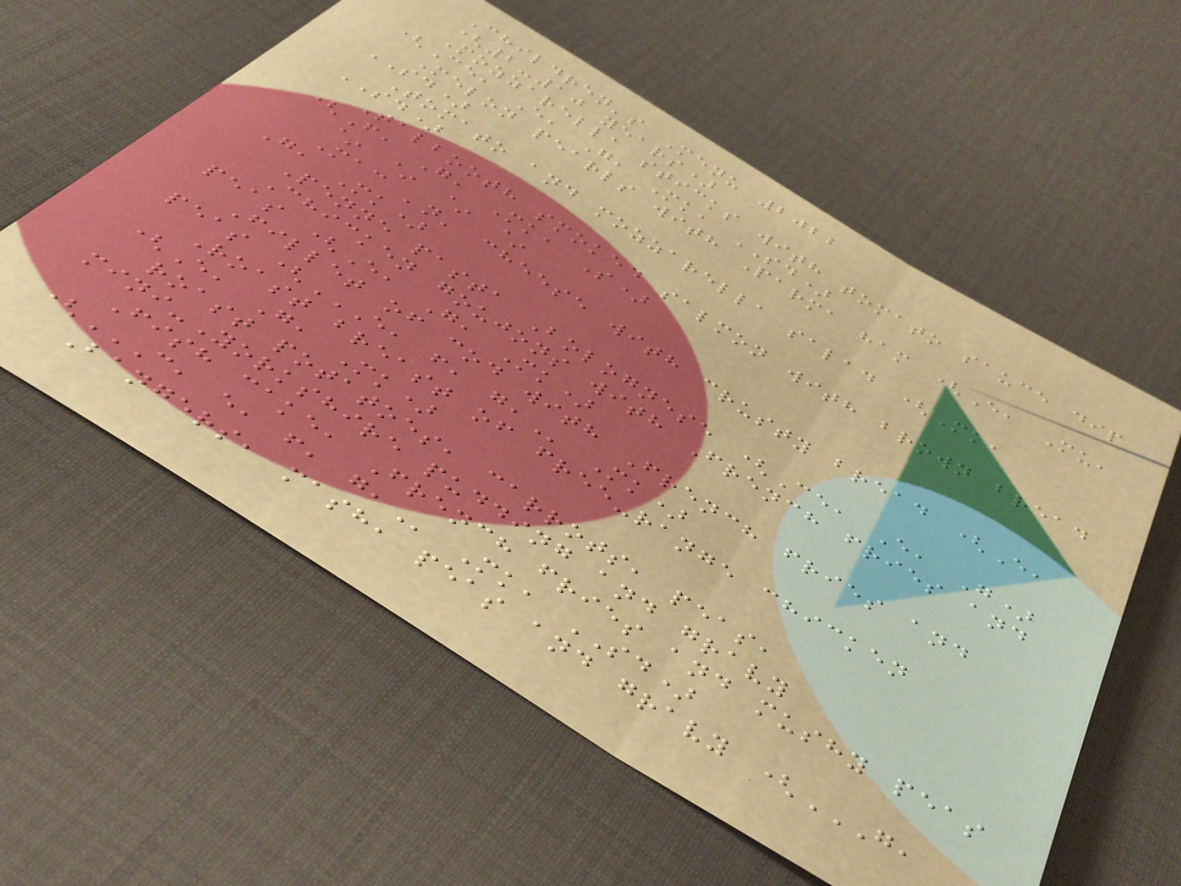Children's Menu 2022
(2-10 years)
Mozzarella sticks with tomato sauce dip
(Ce, E, G, Mk, SD)
Melon pearls with Parma ham (E, Mu,
SD)
Tomato and mozzarella salad (Mk,
SD)
Talbooth smoked salmon with brown bread
(F, G, Mk, S)
~ ~ ~ ~
Mac 'n' cheese with crusty bread (E,
G, Mk)
Penne pasta Bolognese (Ce, E, G)
Chicken goujons with French fries and
peas (E, G, Mk)
Fillet of cod with French fries and
peas (E, F, G, Mk)
Roast breast of free-range chicken
(E, G, Mk)
roast potatoes, carrots, peas,
mini-Yorkshire pudding and gravy
Fish cake, French fries and mushy peas
(C, E, F, G, Mk, SD)
Bangers, mash, peas and gravy (G,
